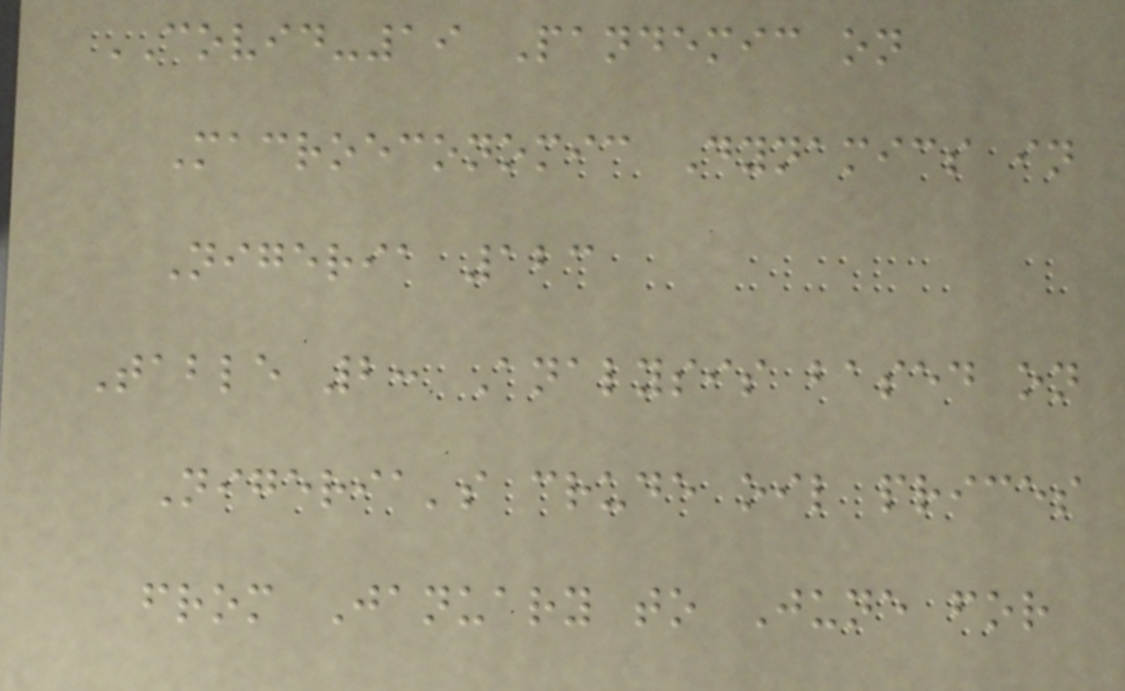COVID-19 Pandemic on
Macroeconomic Dynamics in
Nigeria 123
Table 2: Analysis based on
Nigeria's crude oil prices
from January to June for
